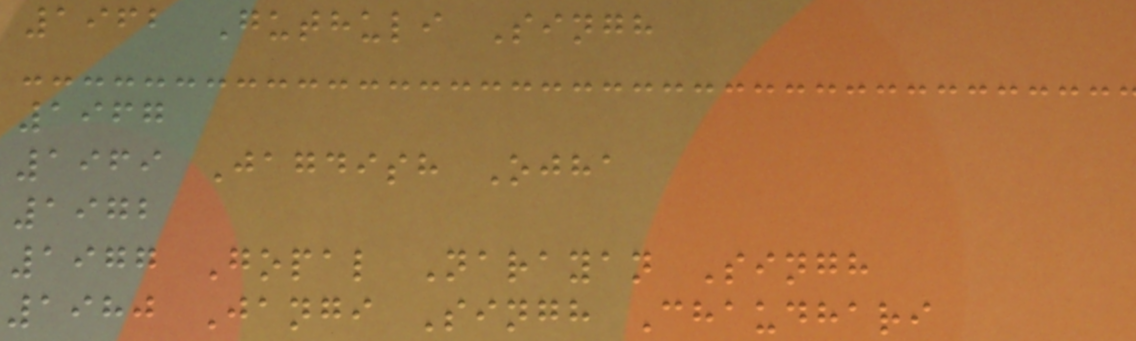1962 Guthuli Singh
1967
1969 Jagdish Ojha
1972
1977 Gopal Narayan Singh
1980 Jangi Singh Chaudhari
